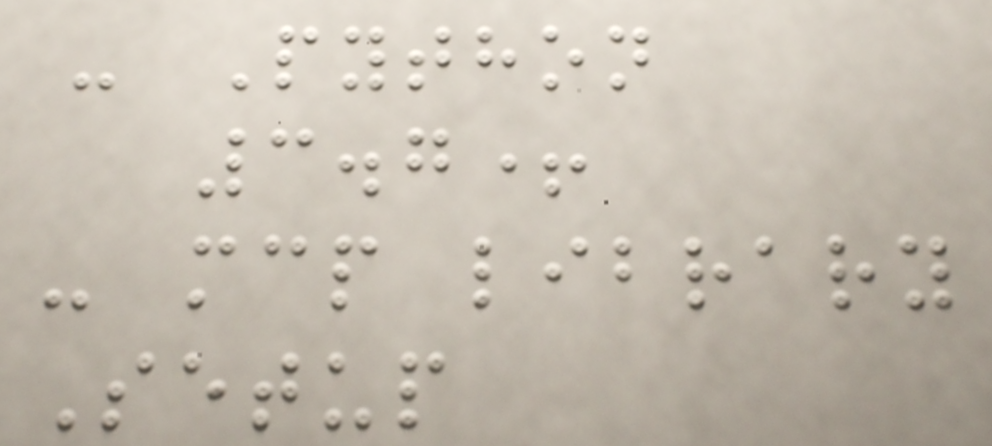- Python
3.7+
- mcp library
Setup
